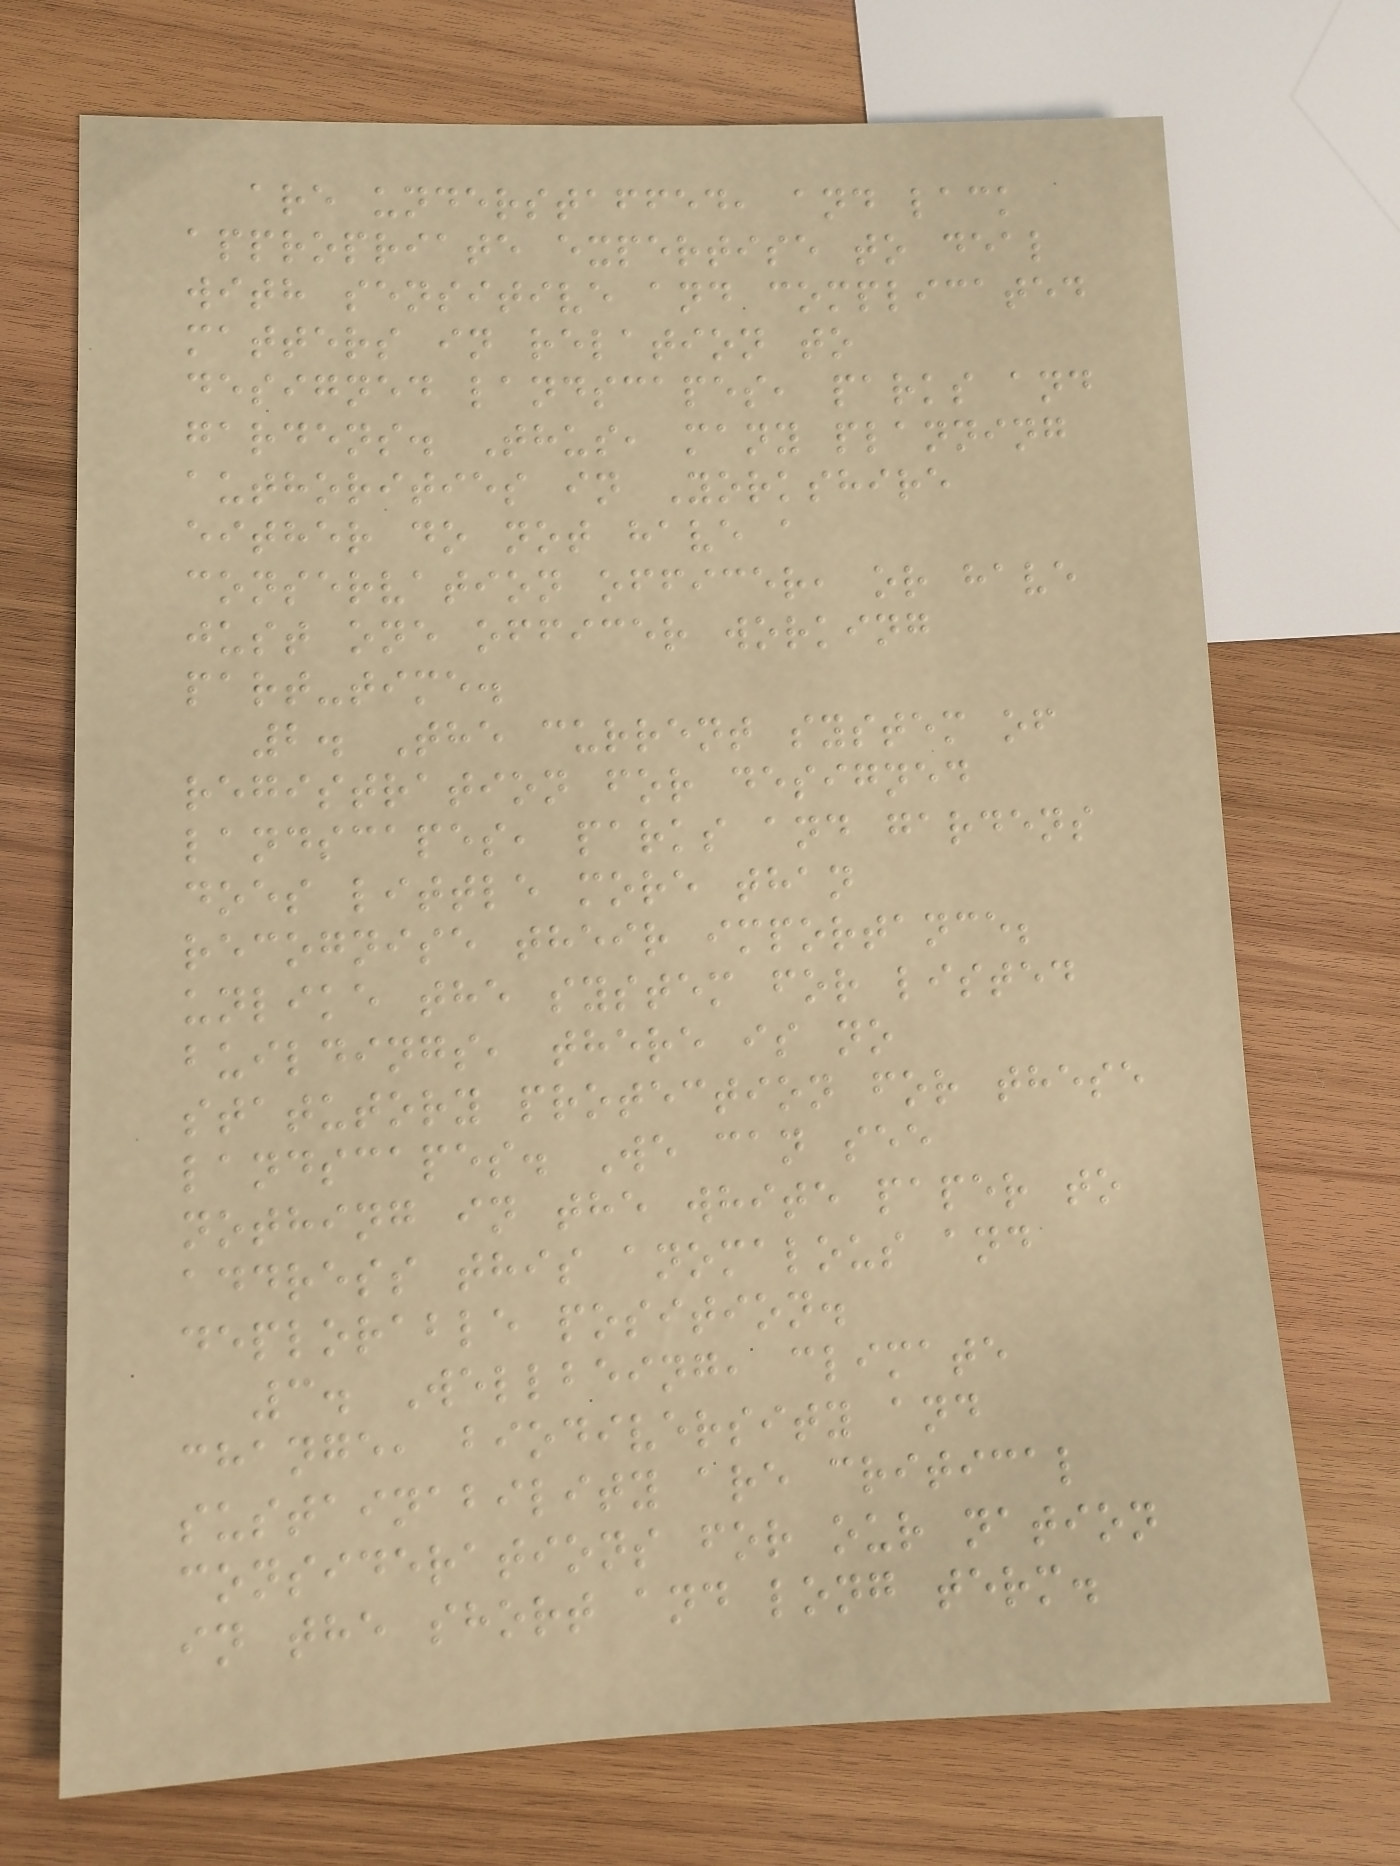are understaffed, and lack
appropriate expertise to deal
with sensitive and complicated
matters in relation to
designed landscapes, parks and
gardens. Thus, many planning
authorities in Yorkshire
either do not have a
conservation officer, or have
just one officer working
part-time.
2. The current system of
registration for designed
landscapes, parks and gardens
does little more than
recognise their importance;
unlike the system for listed
buildings, there is no
statutory protection for these
landscapes. We can see
nothing in the white paper to
address this anomalous and
deplorable position.
3. Wellbeing, climate
change, biodiversity and
sustainability are critical
considerations for our nation
in the short and long term.
